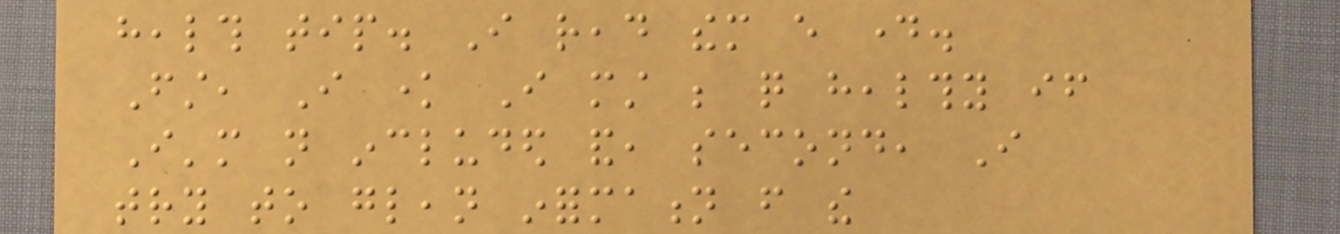health tip. I read them every day.
First, I know I must be quite healthy if
I'm not included and, second, I
try to glean information from the
